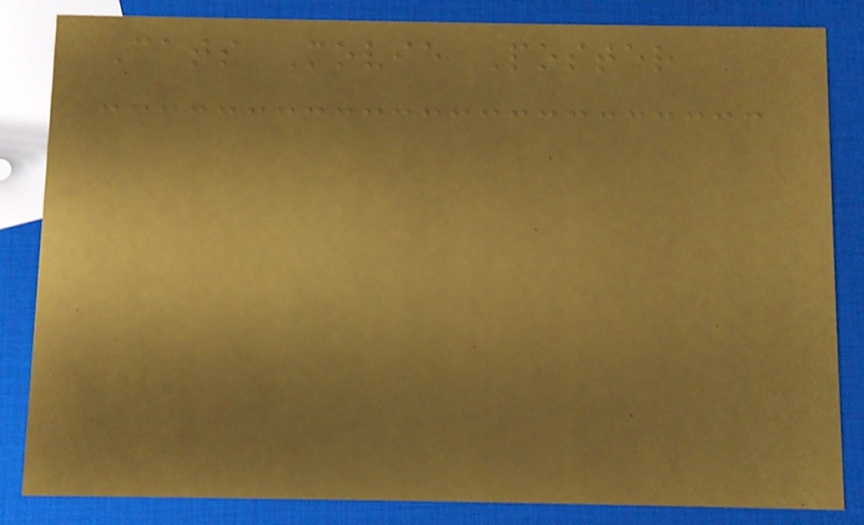Cats Movie Poster
